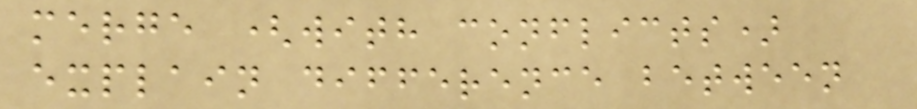merge (with conflicts)
explain difference between
